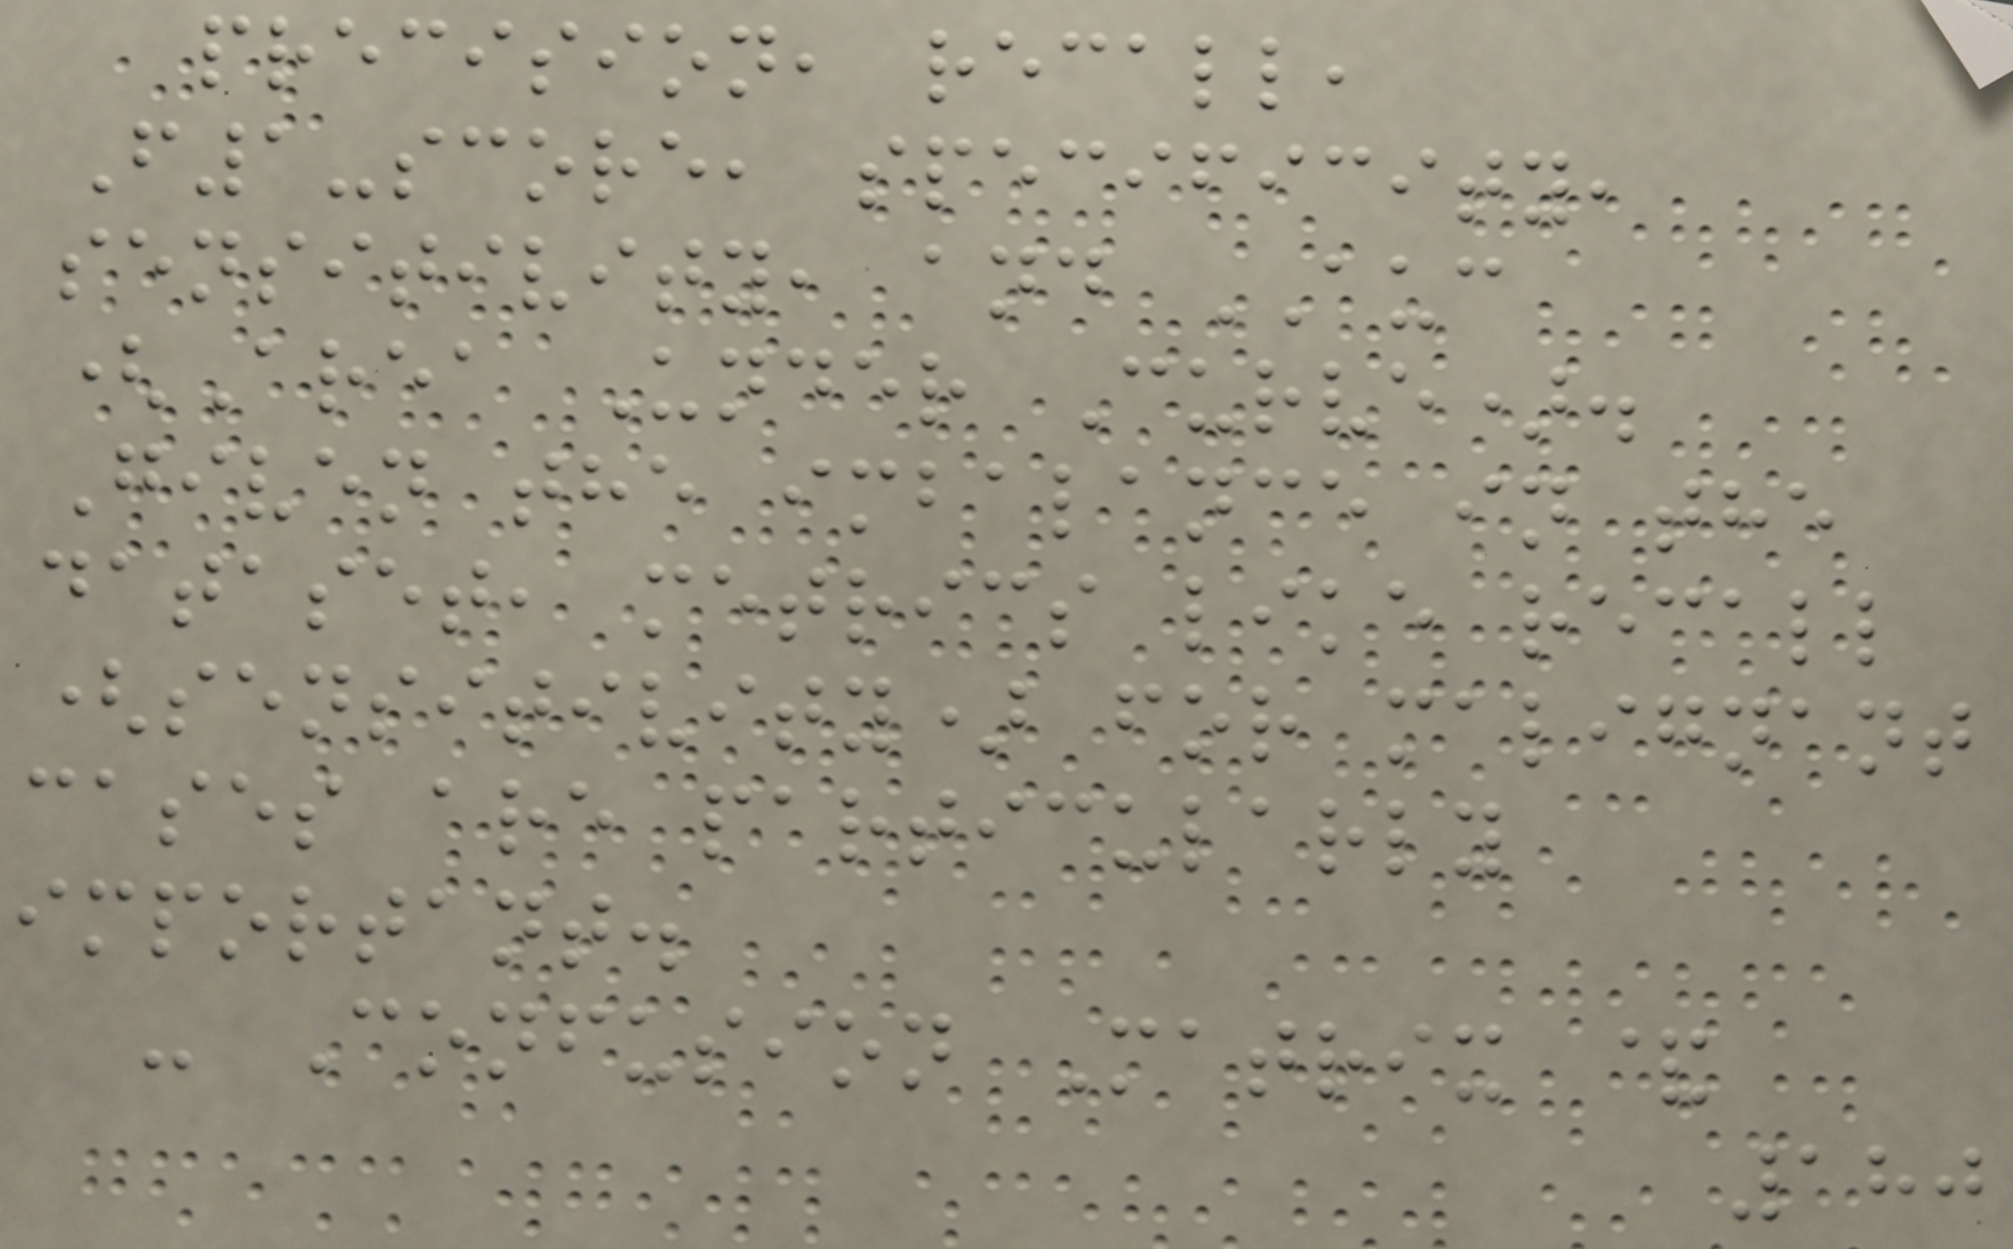precision, recall,
F1-score, specificity,
sensitivity, and AUC
(Area Under Curve).
Given the imbalance in the
dataset, metrics like recall
(sensitivity) for malignant
cases are particularly
important.
- Confusion Matrix &
180
